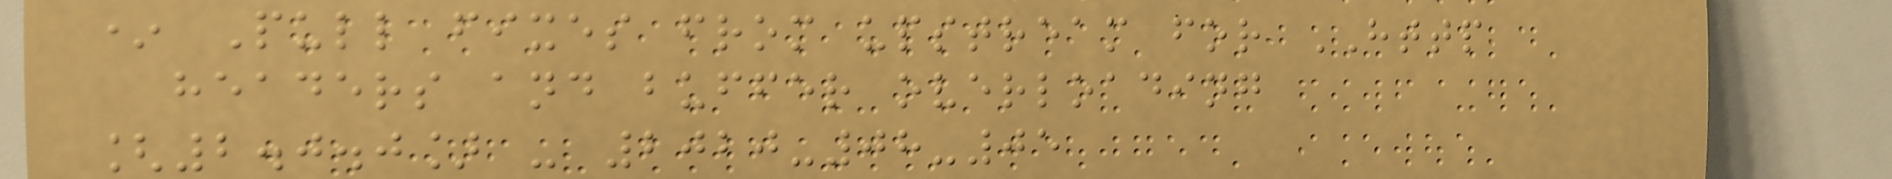* Pull fixes from upstream for HTTP
headers and buffer overloading
[2.0.0] - 2020-08-05
